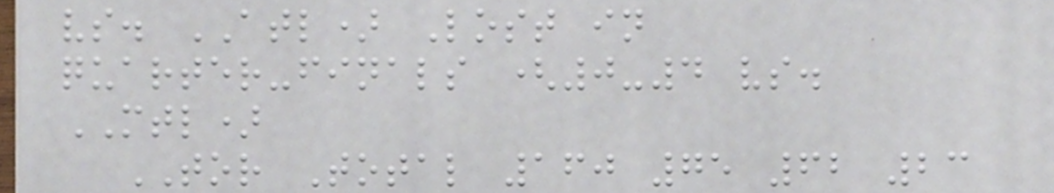vs. ATL) Lost in
quarter-finals (0-4 vs.
MTL)
TOR Total 160 75 62 23
